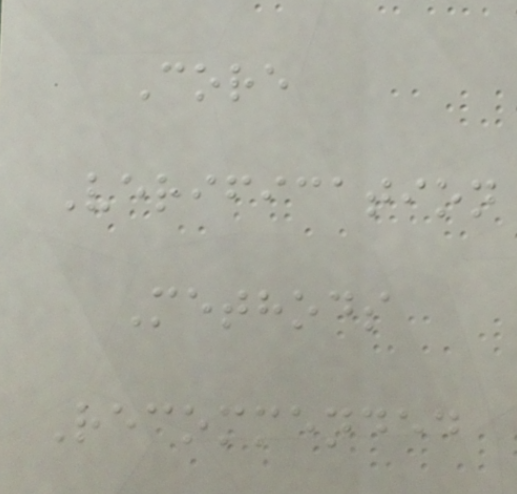Core
Verification
Methods
Recommended
